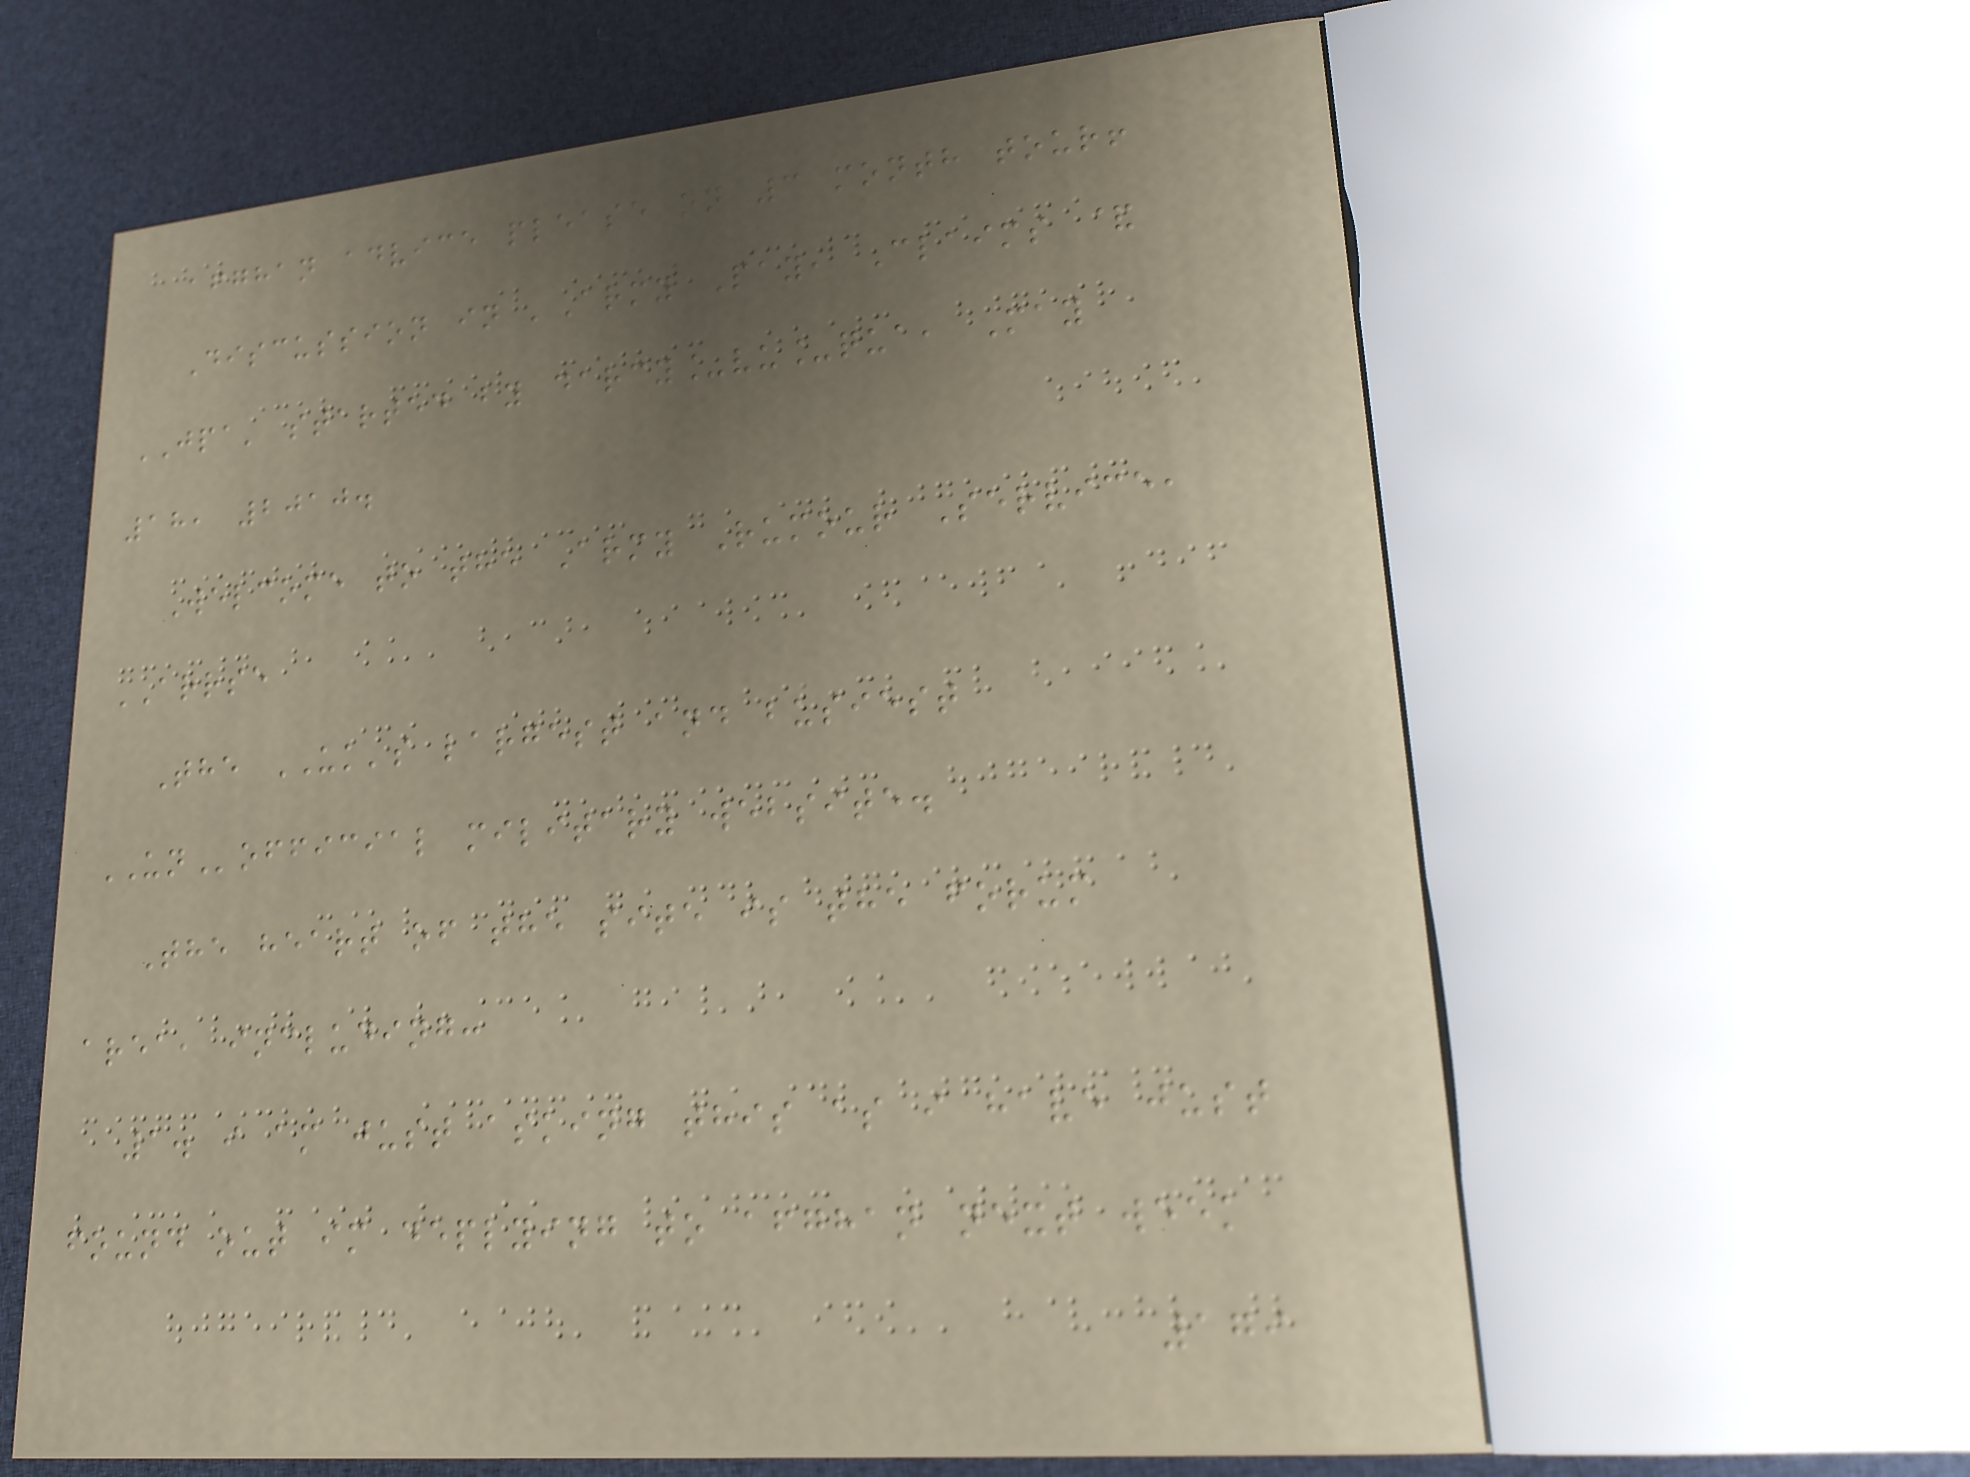afghan advice please on 3 month tour!
Discussion in 'Army Pay, Claims &
JPA' started by darcy_vu_qua, May
18, 2010.
Welcome to the Army Rumour Service,
ARRSE
The UK's largest and busiest
UNofficial military website.
The heart of the site is the forum
area, including:
1. i am just asking this as i have just
found out im deplying to afghan next week
179
